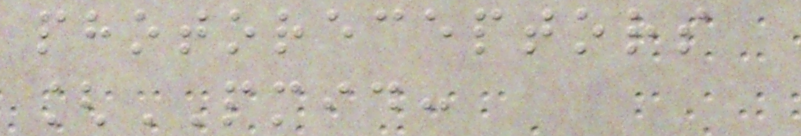photoreceptors
[PMID:
